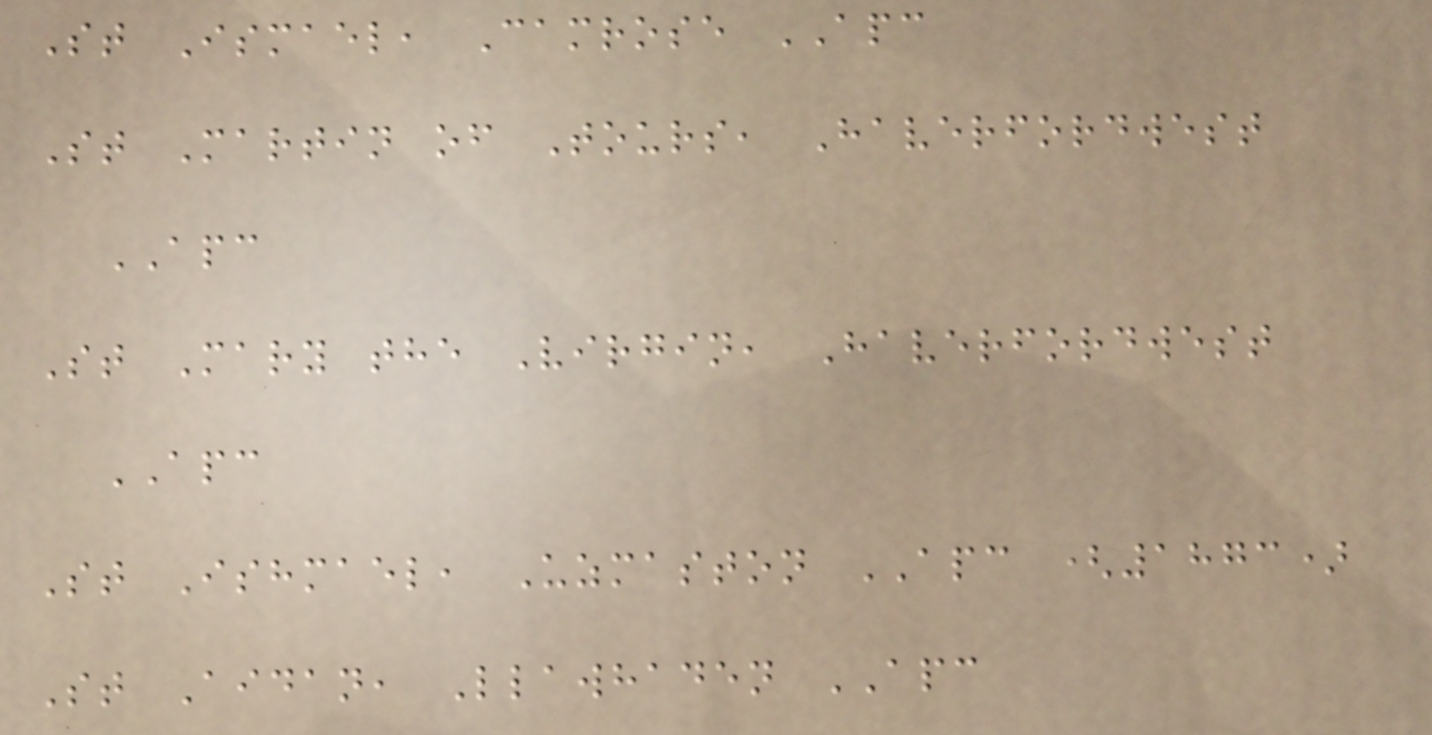St Ismael, Camrose APC
St Martin of Tours, Haverfordwest
APC
St Mary the Virgin, Haverfordwest
APC
St Ishmael, Uzmaston APC (1873)
St Aidan, Llawhaden APC
